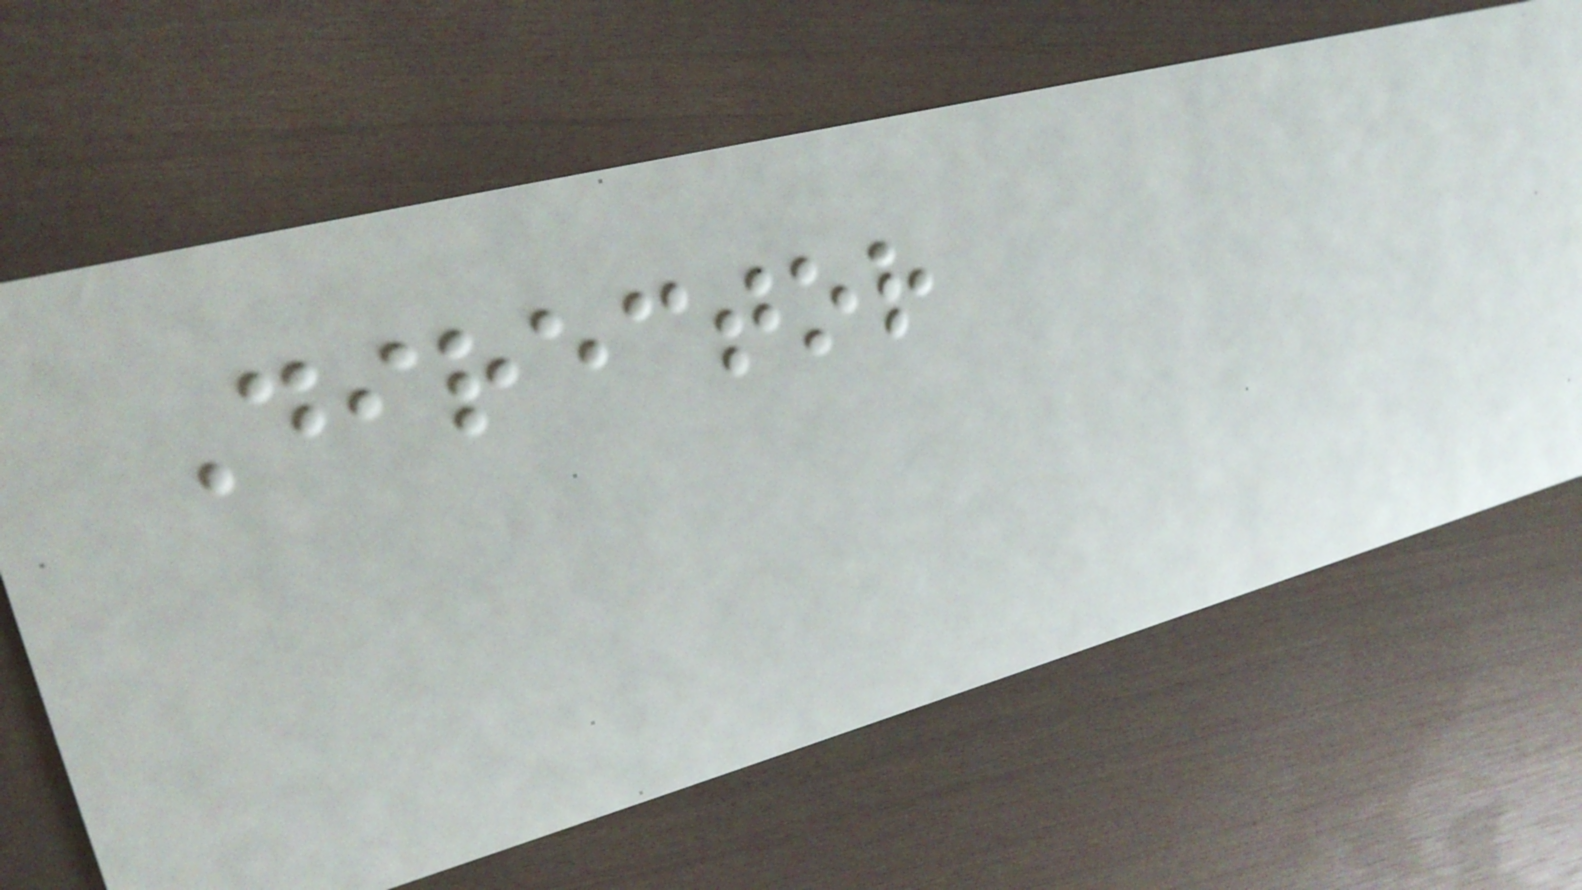Director
